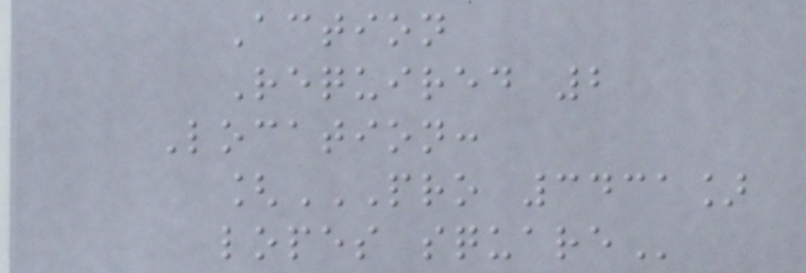Action
Required 2
Location:
[PRO 3431]
LOPES SQUARE
